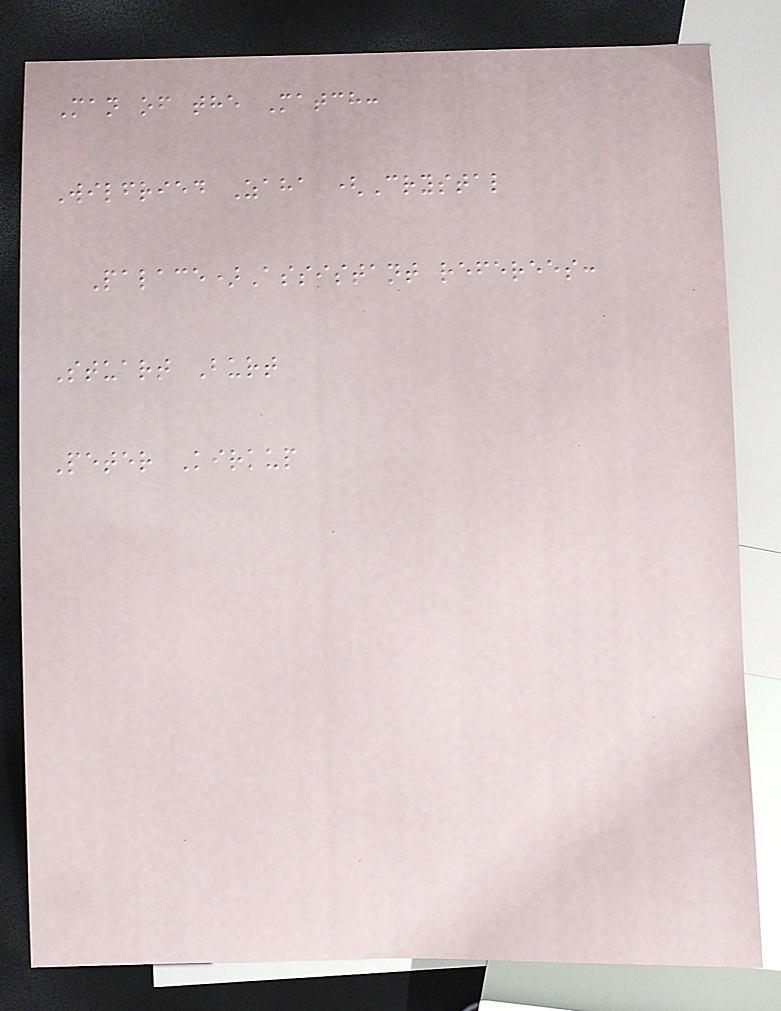Man of the Match:
Wilfried Zaha (Crystal
Palace)Assistant referees:
Stuart Burt
Peter Kirkup
